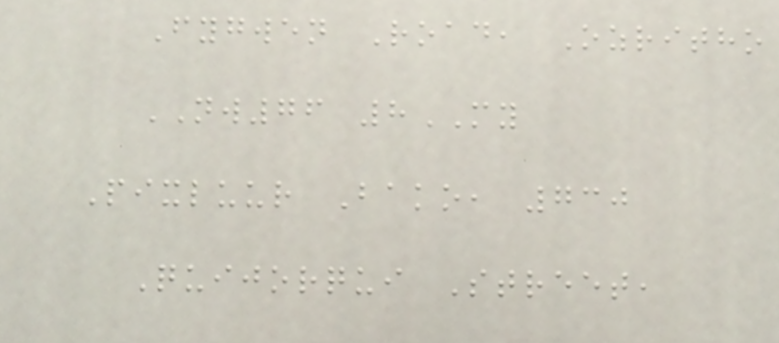Fygwen Road, Ozritho
NW76 8MY
Pixluur Bako, 730
Quijorqui Street,
